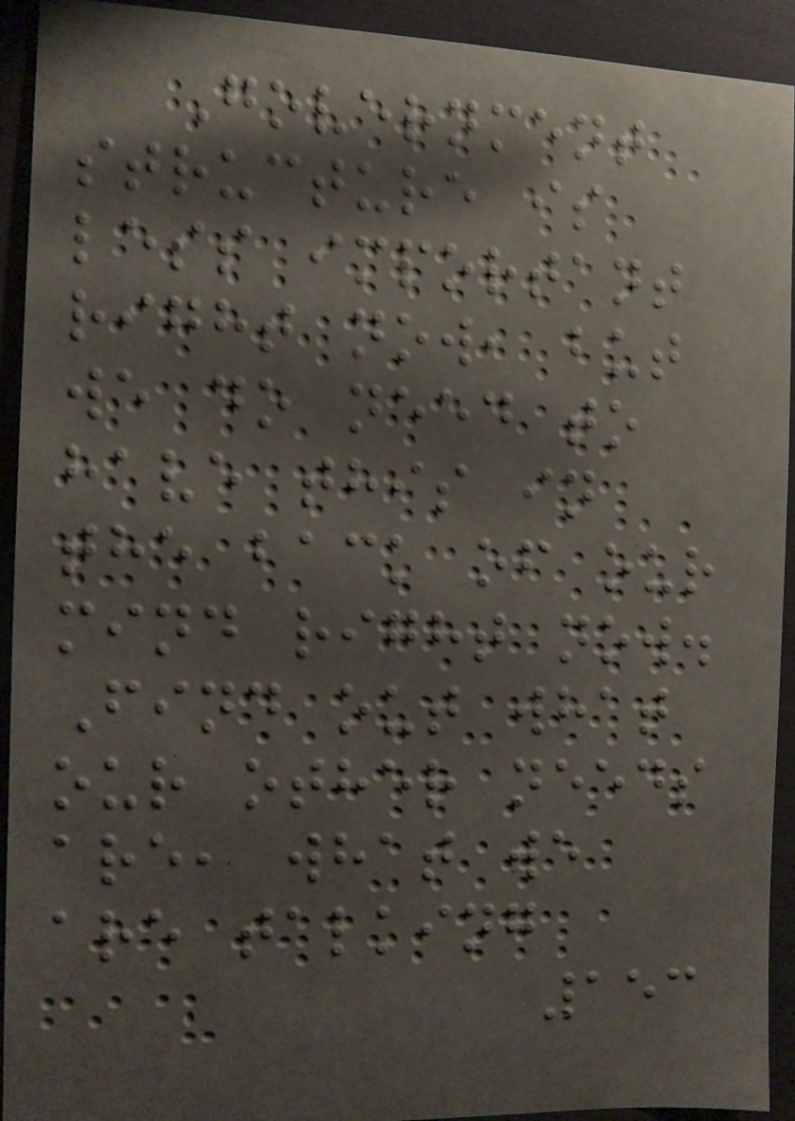Government
structure is
less important
right now, but
we do need to
have this in
the back of our
mind right now.
Find out what
our other needs
are, what we
are talking
153
